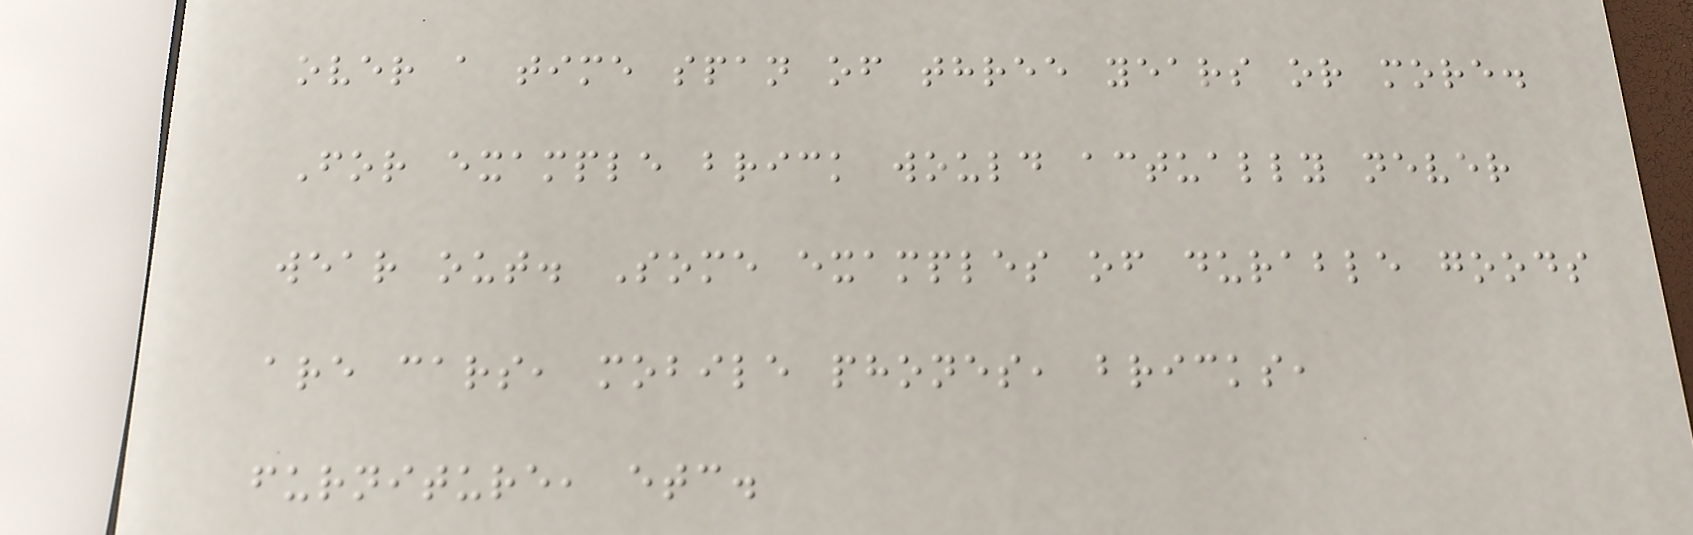over a time span of three years or more.
For example brick would actually never
wear out. Some examples of durable goods
are cars, mobile phones, bricks,
furniture, etc.
